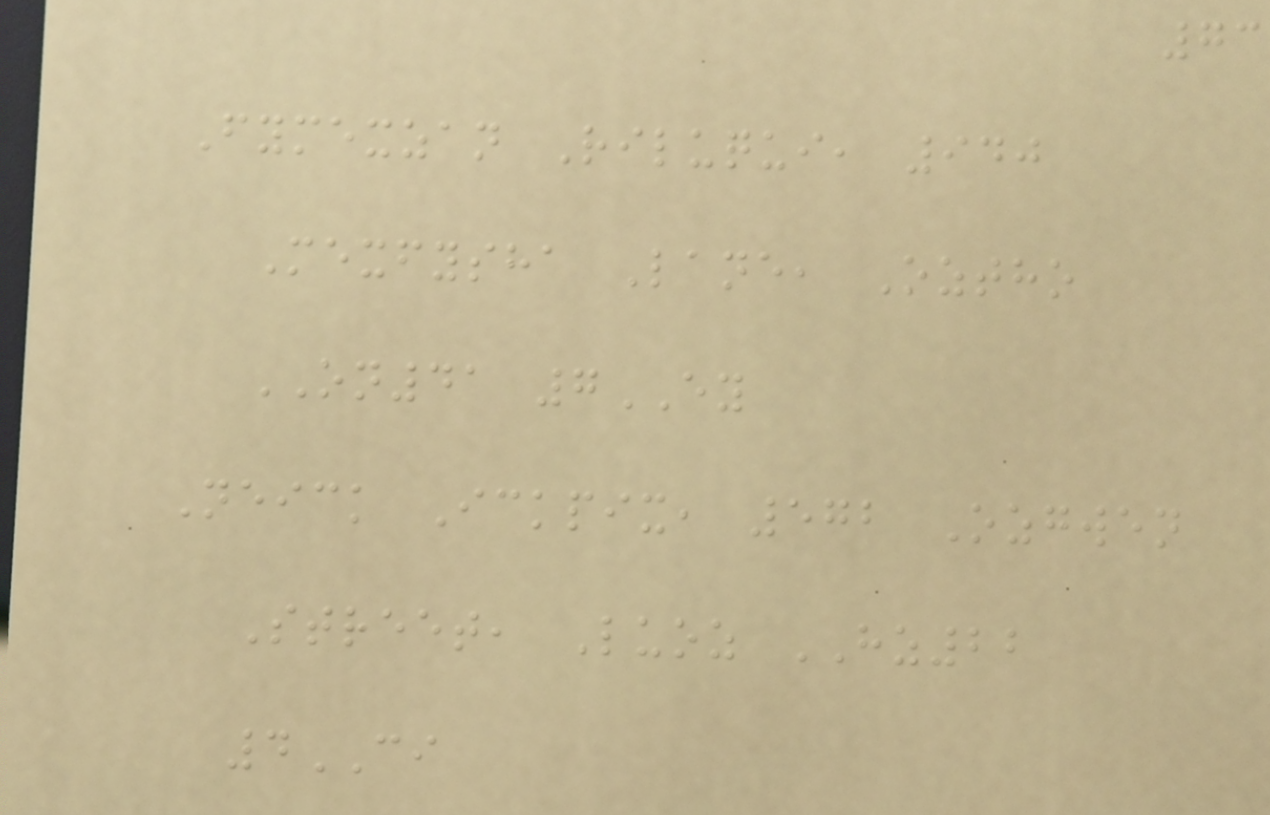73
Fymexzan Riluqui, 940
Mexfysha Lane, Oztho
ON41 7EY
Neick Ickpix, 572 Ozgwen
Street, Luoz HZ22
4CI
